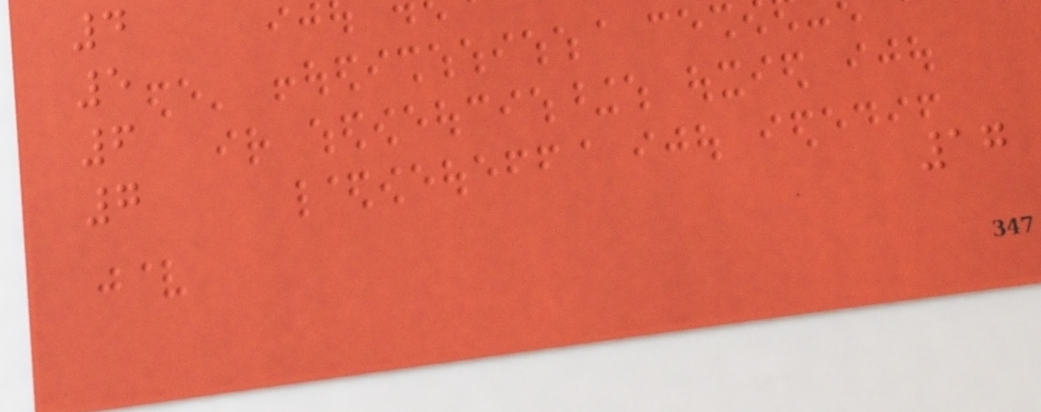4
5
6
7
17
